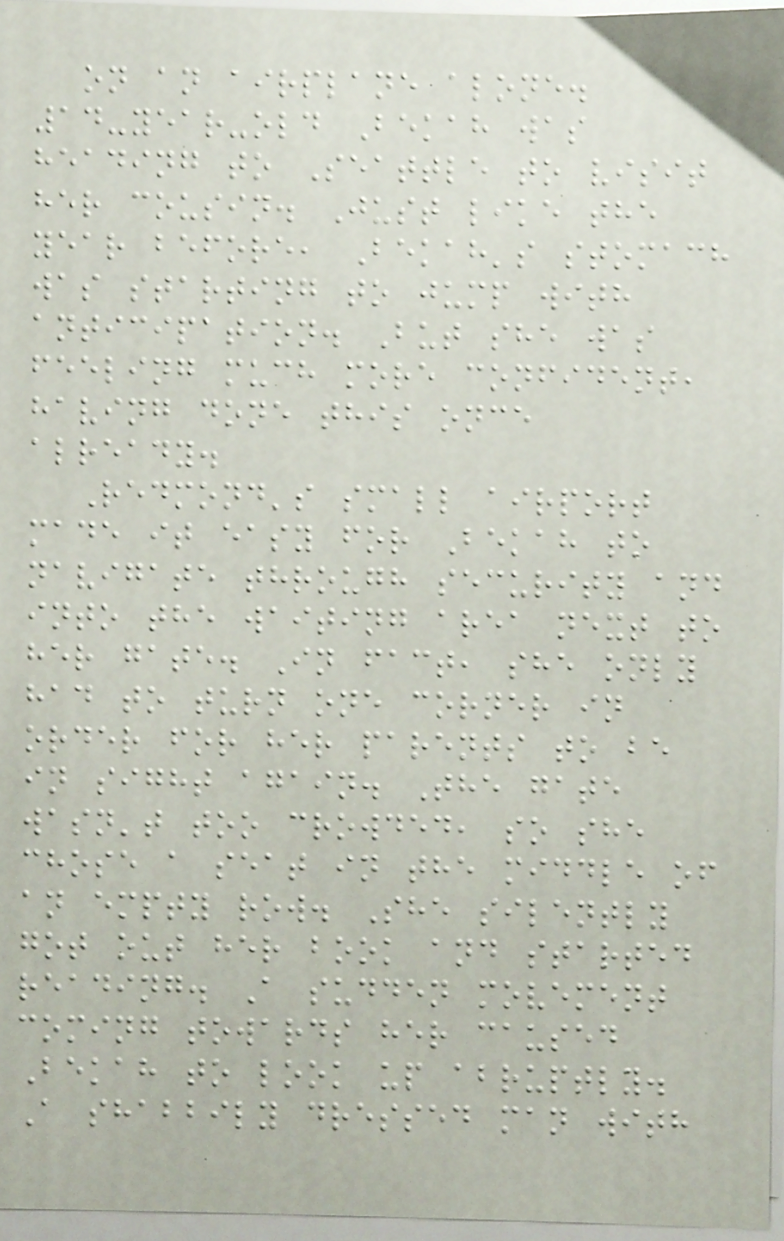on an airplane alone.
14-year-old Bekah was
heading to Seattle to visit
her cousin. Just like the
year before, Bekah's stomach
was starting to jump with
anticipation. But she was
feeling much more confident,
having done this once
already.
Redmond's small airport
made it easy for Bekah to
navigate through security and
into the waiting area next to
her gate. In fact, she only
had to turn one corner in
order for her parents to be
in sight again. The gate
wasn't too crowded, so she
chose a seat in the middle of
an empty row. She silently
got out her book and started
reading. A sudden movement
coming towards her caused
Bekah to look up abruptly.
A shabbily dressed man with
